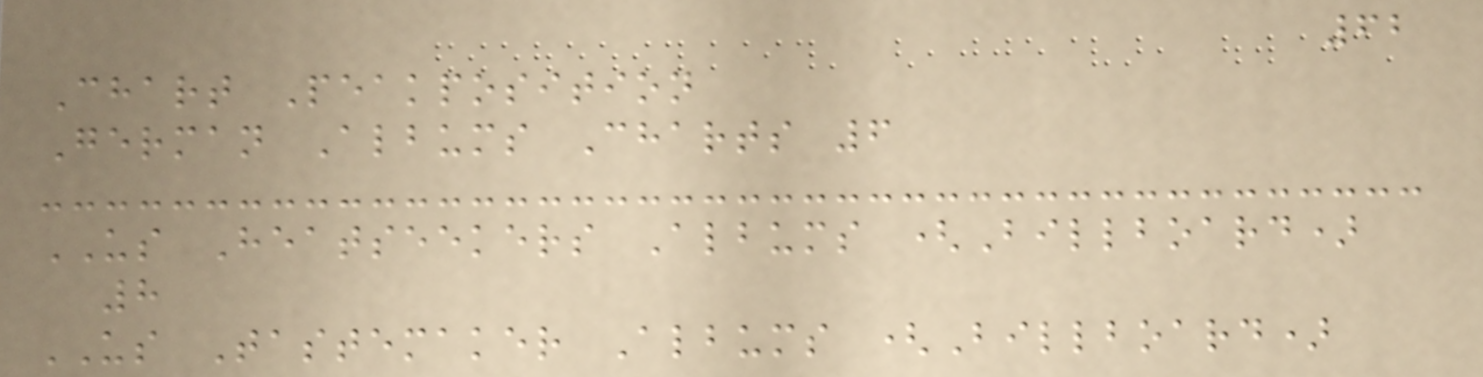62
Chart Peakposition
German Albums Charts 6
US Heatseekers Albums (Billboard)
8
US Tastemaker Albums (Billboard)
